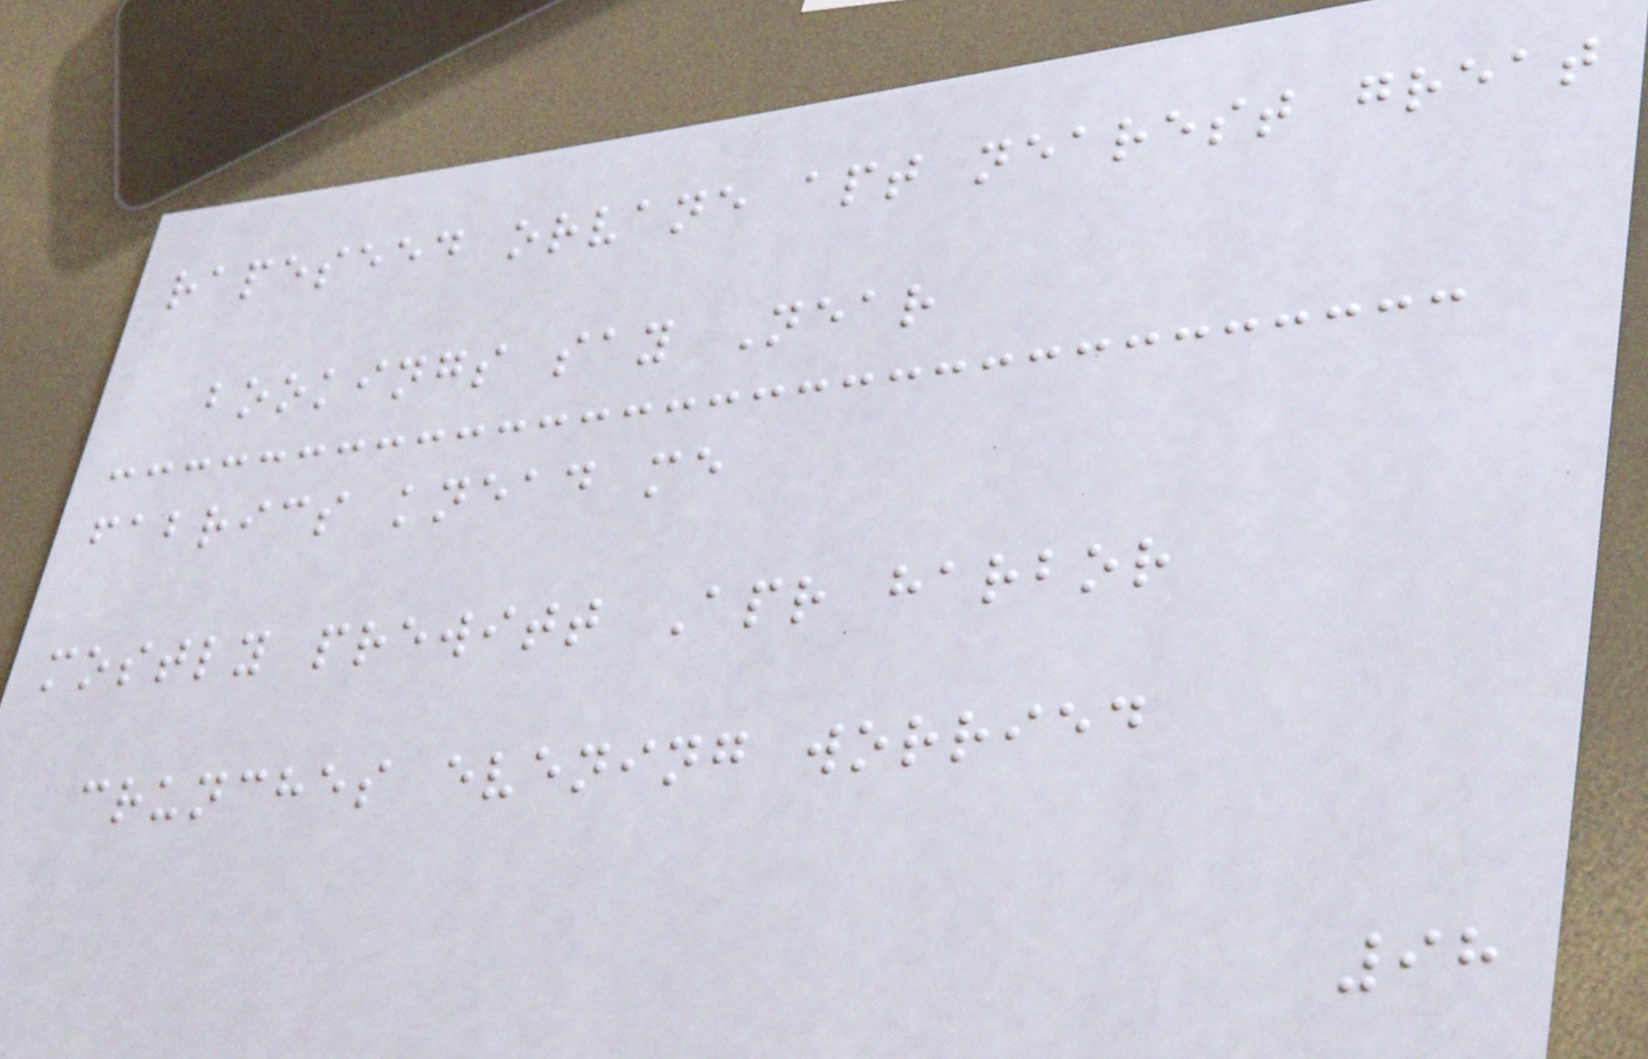rapeseed orvane apt nearest great
bookings say Near
fabrics knead me
mostly prewitt Apr harbor
crunches evening worried
98
